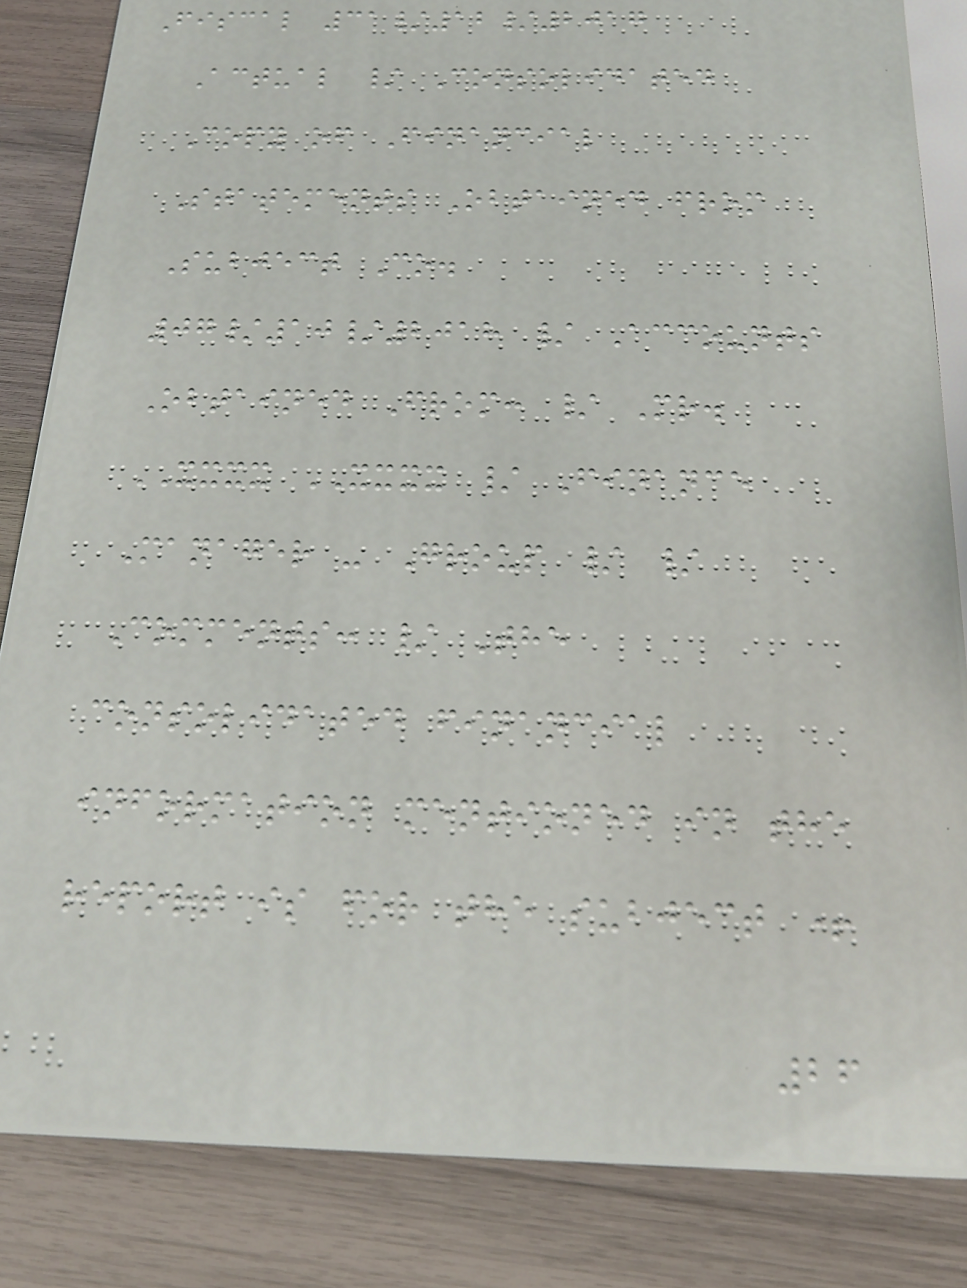Fiscal 31/12/2017
Actual / Consolidated
Copy of Financial
Statements Obtained from
Subject Co.
07/10/2018 / Accounts
Obtained From: / Mr.
XXXX XXXX / Finance
Manager - Group / /
Comments: / The
consolidated financial
information mentioned in the
report is for the subject +
26
